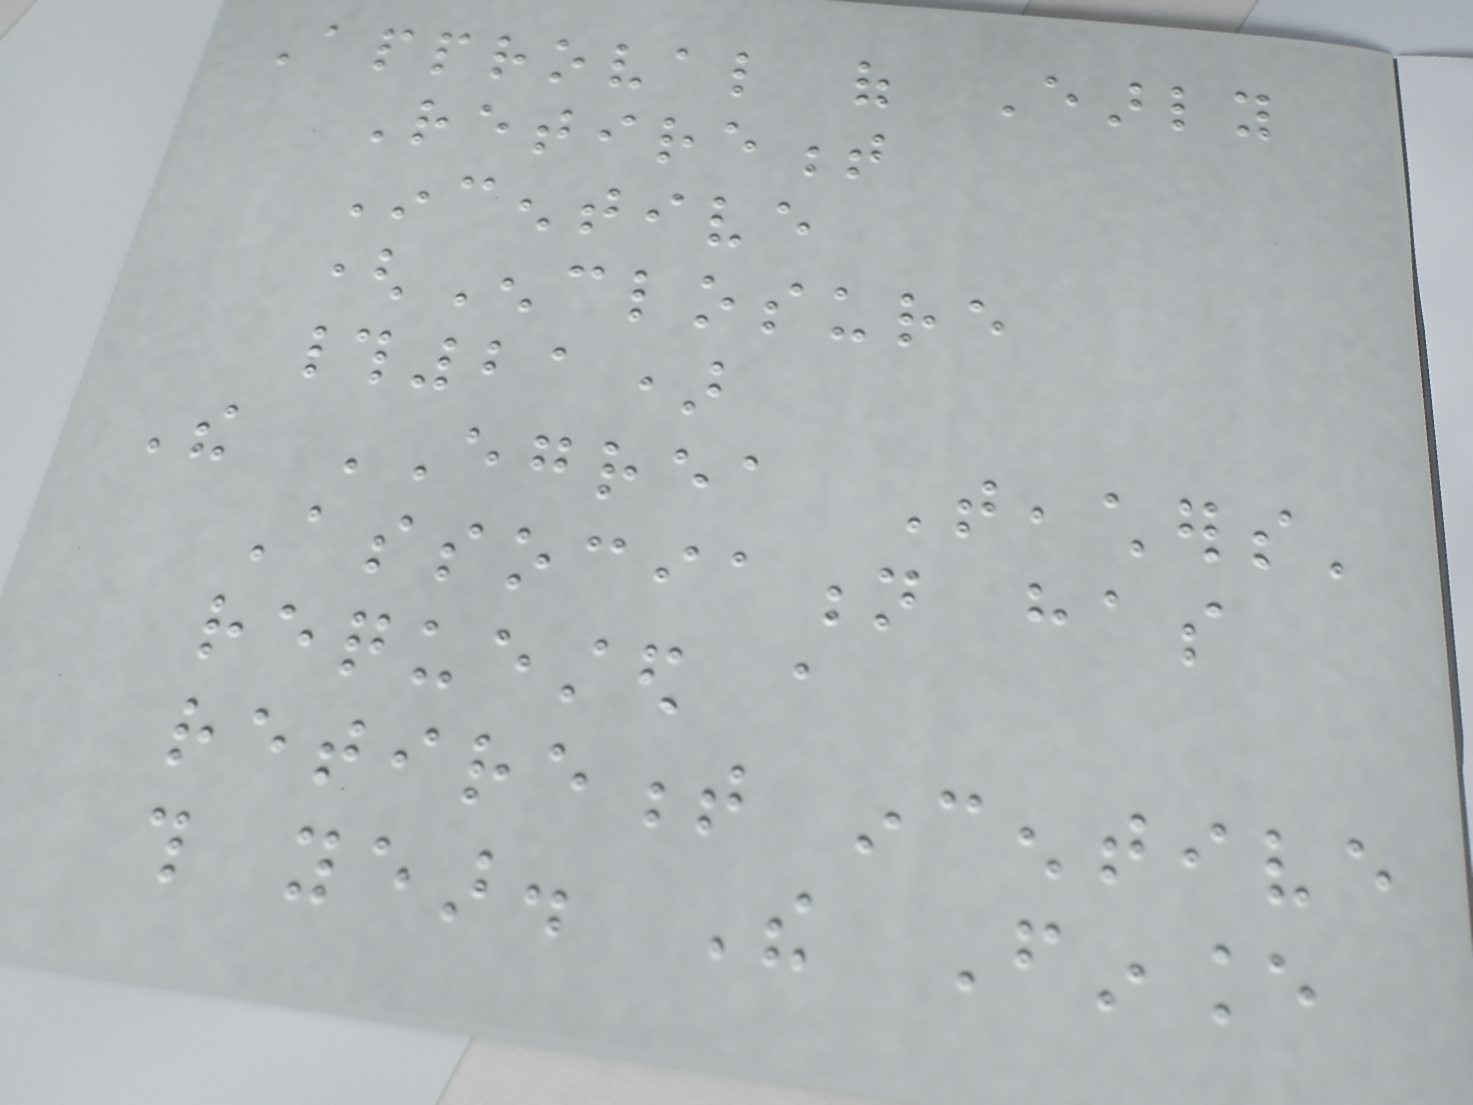Approval of Early
Retirement
Incentive
(Enclosure
#21)
The EGREA Teachers'
Association has
requested a
retirement incentive
this year. The Finance
